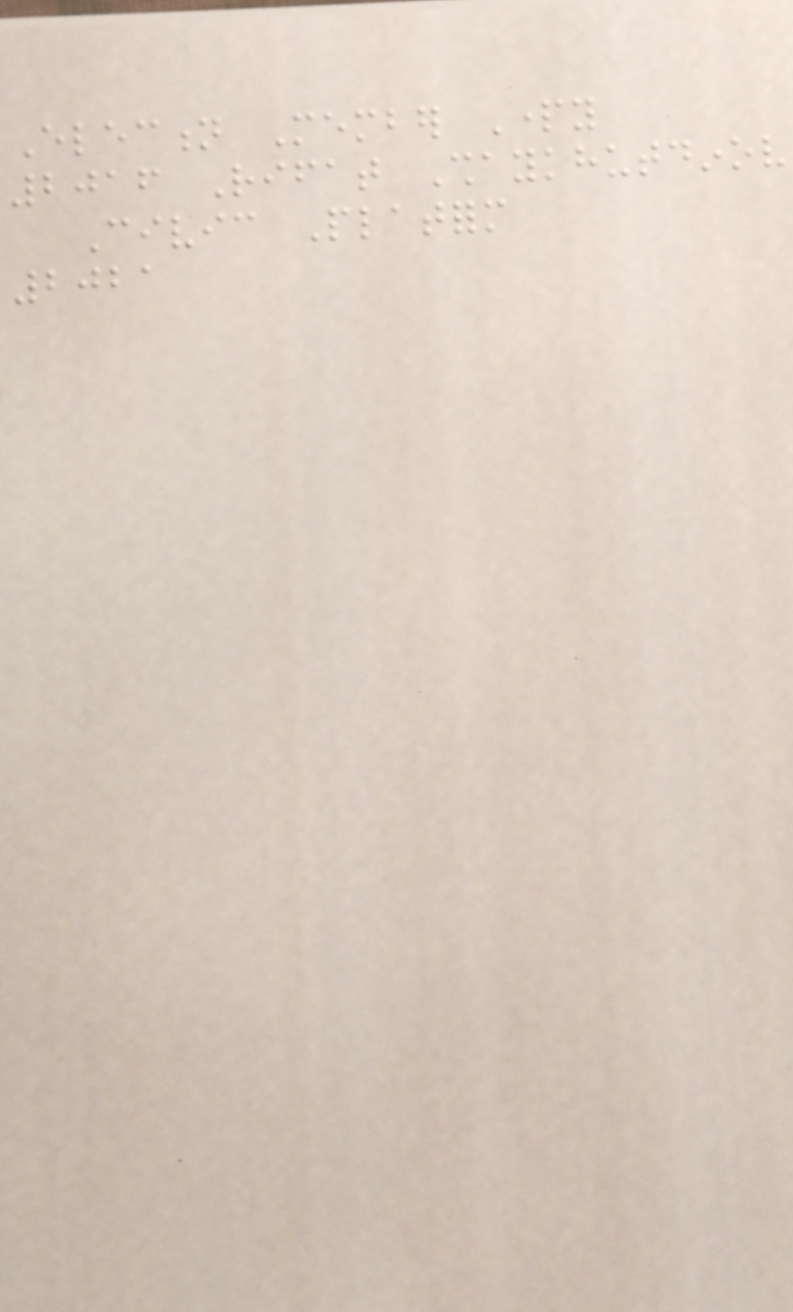Election Member Party
2016 Rifat Shaykhutdinov
Civic Platform
2021
